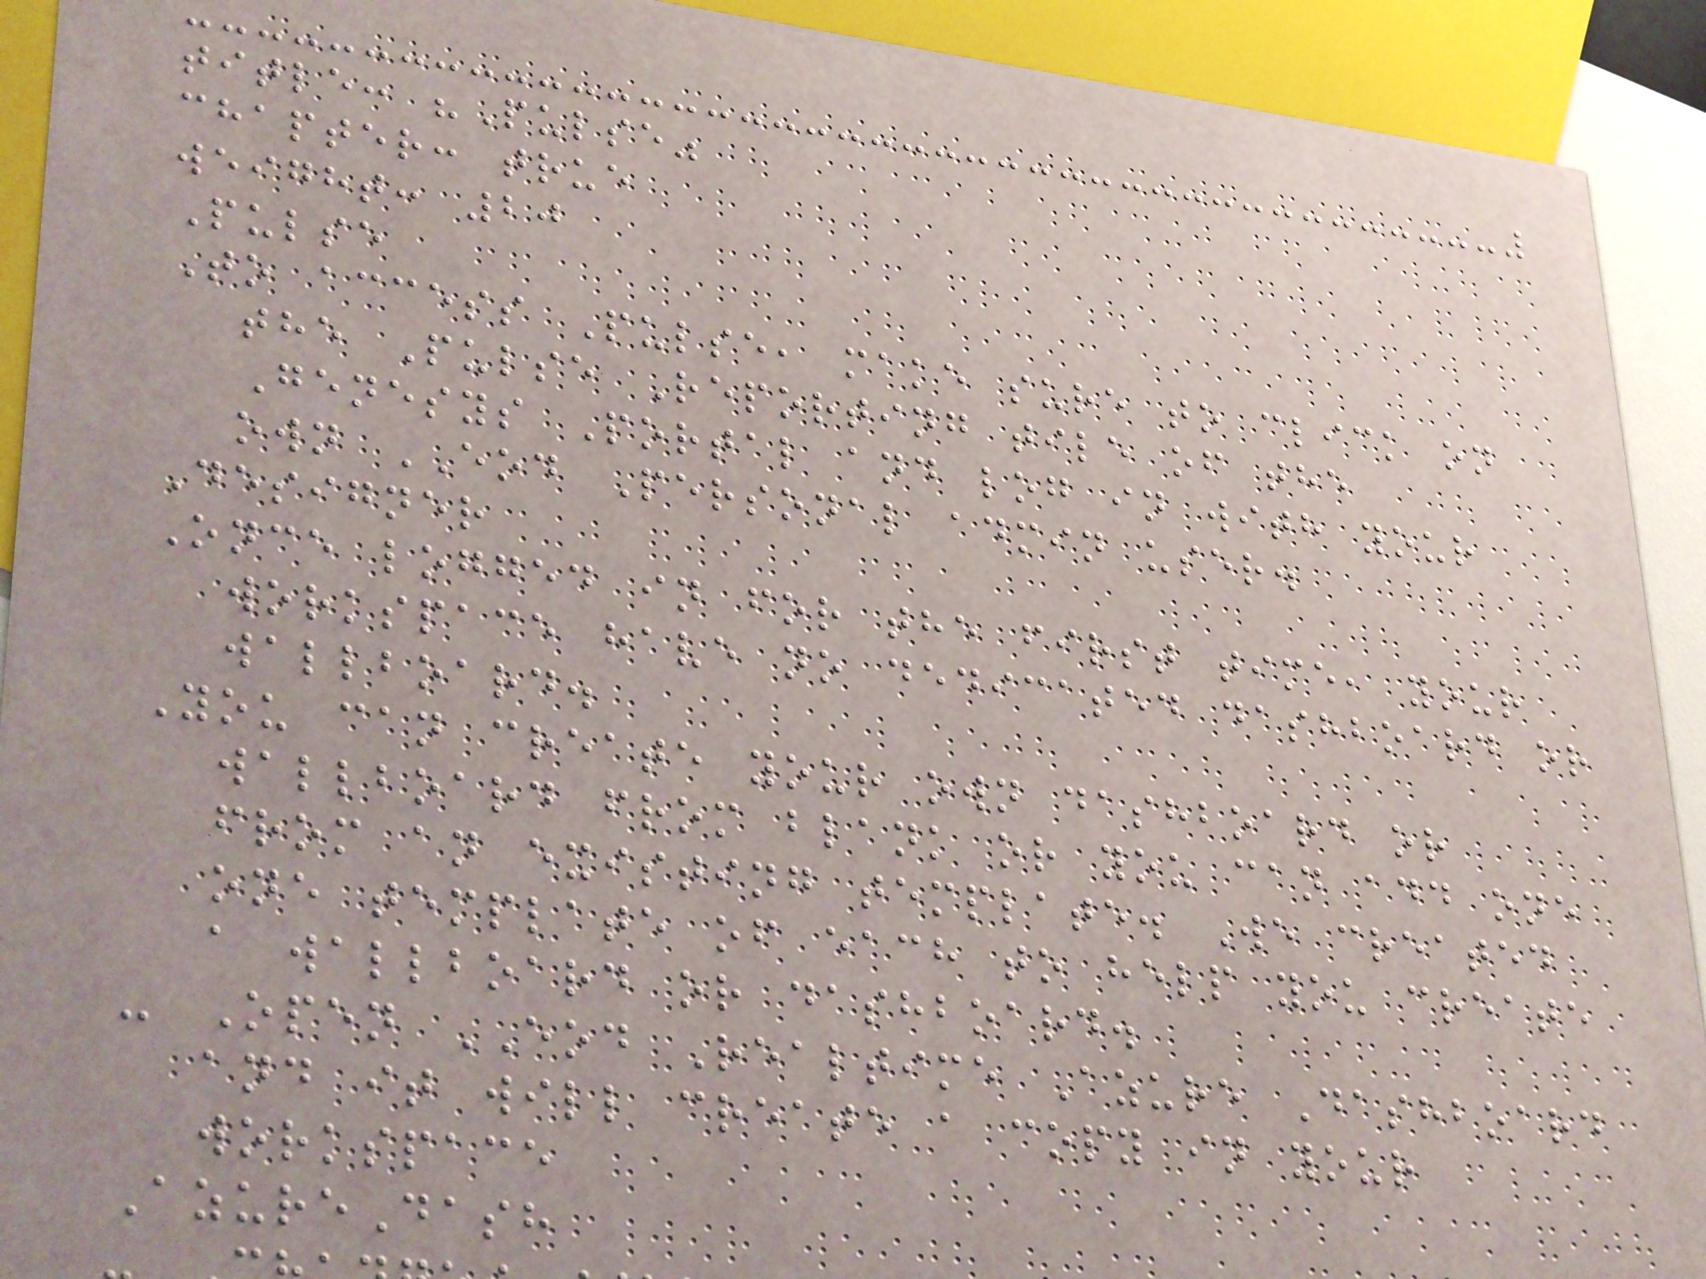title: "Pulse"
chapter: true
weight: 20
Pulse
To access Pulse, make sure to click on
the Pulse Reporting tile of the
Genesys Portal and log in with your
own EOD Personal admin user.
Designer
Once logged in for the first time, your
workspace have no dedicated dashboard or
wallboard.
You can create your own dashboard or
wallboard from blank or you can add one
from an existing template. We created
one template of each to help you create
a wallboard or dashboard.
- Open EOD Realtime Azure Dashboard
and it will create a copy in your
workspace
AzureDash
